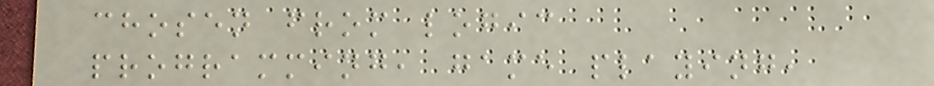chosen from logic
programming, game playing,
